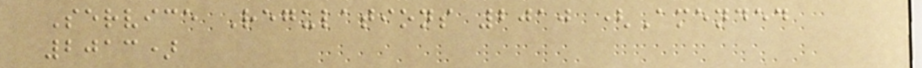Service Regulations 2010 (Amended
2013)
